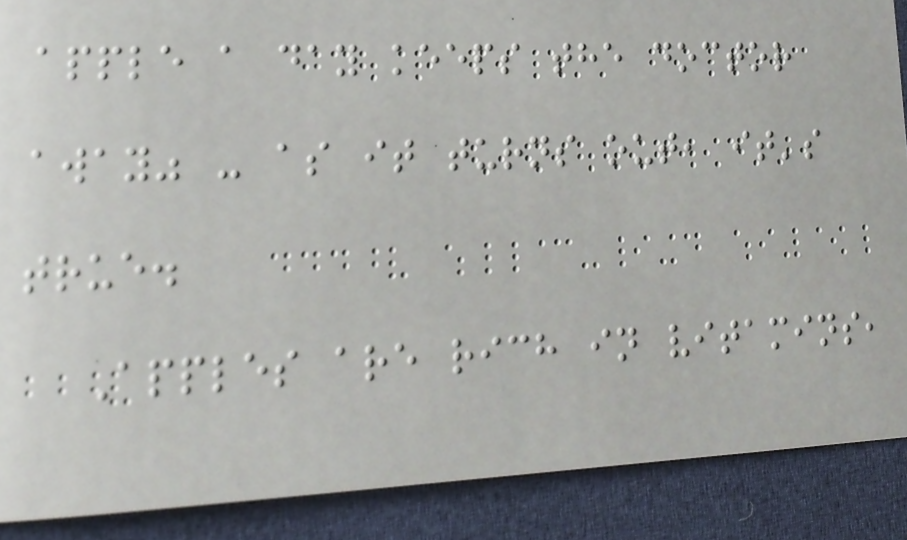apple a day keeps the doctor
away" - as it turns out, it's
true.
Apples are rich in vitamins,
